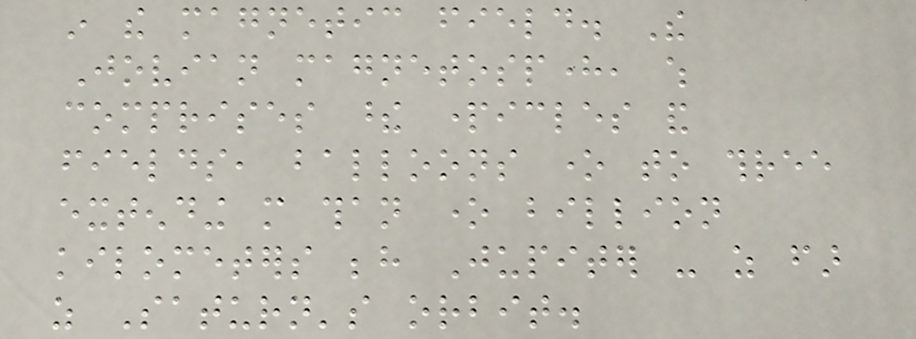in the magnetic field. The
Jovian magnetosphere, which
comprises these particles and
fields, balloons one to three
extending more than one billion
kilometers behind Jupiter - as far
as Saturn's orbit.
